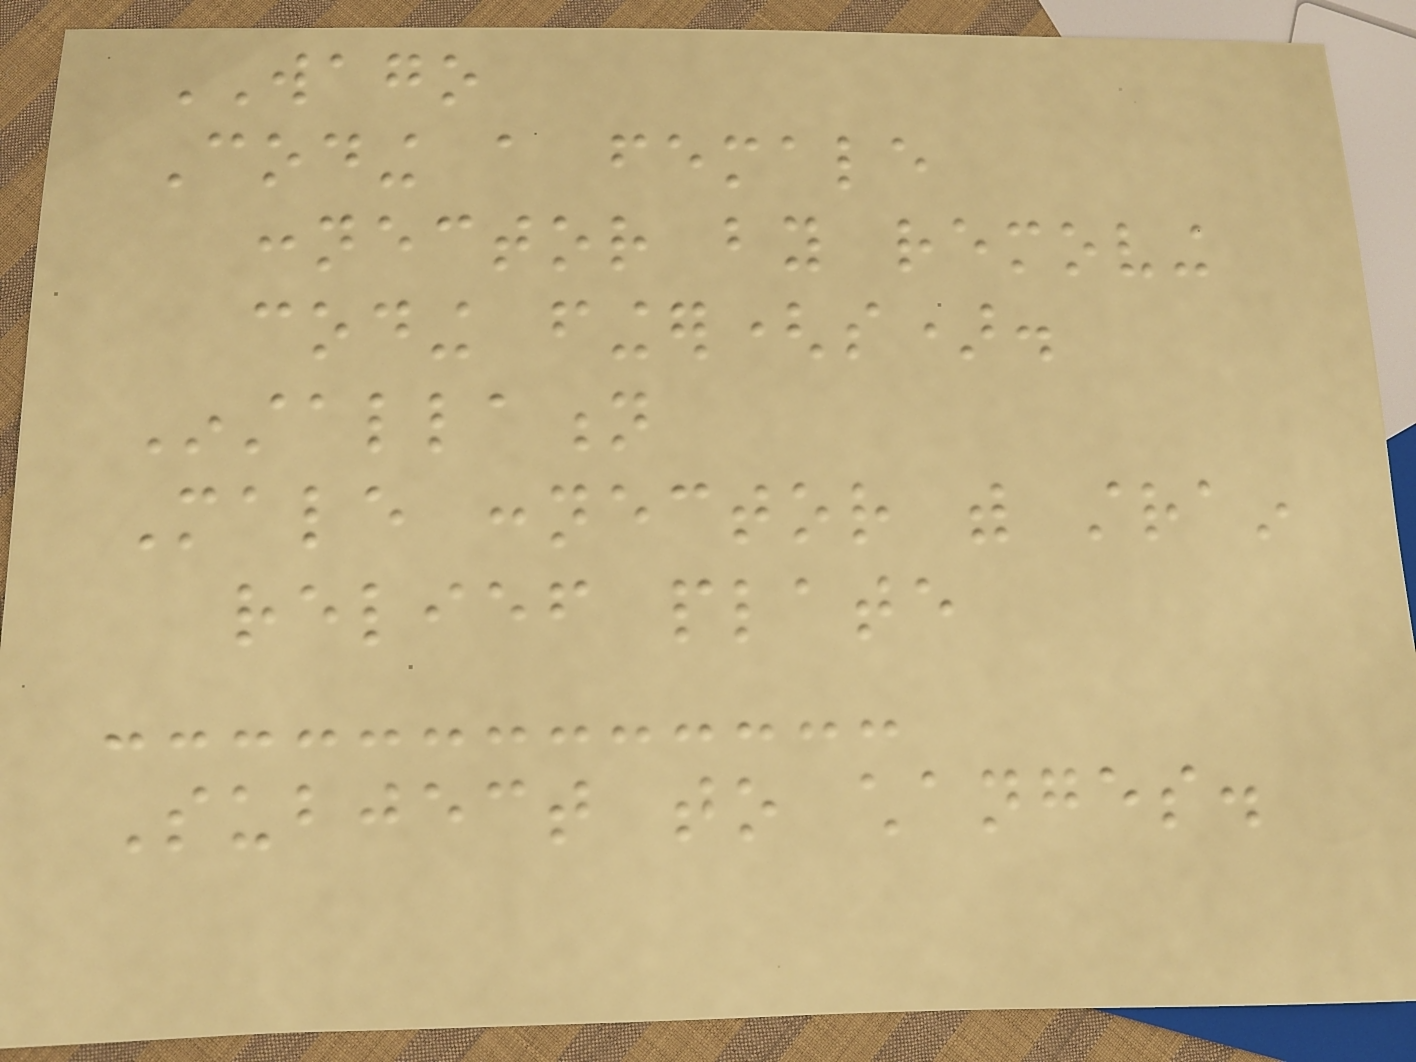WAGO
Coding a female
connector by removing
coding finger(s).
Installation
Male connector with strain
relief plate
Subject to changes.
